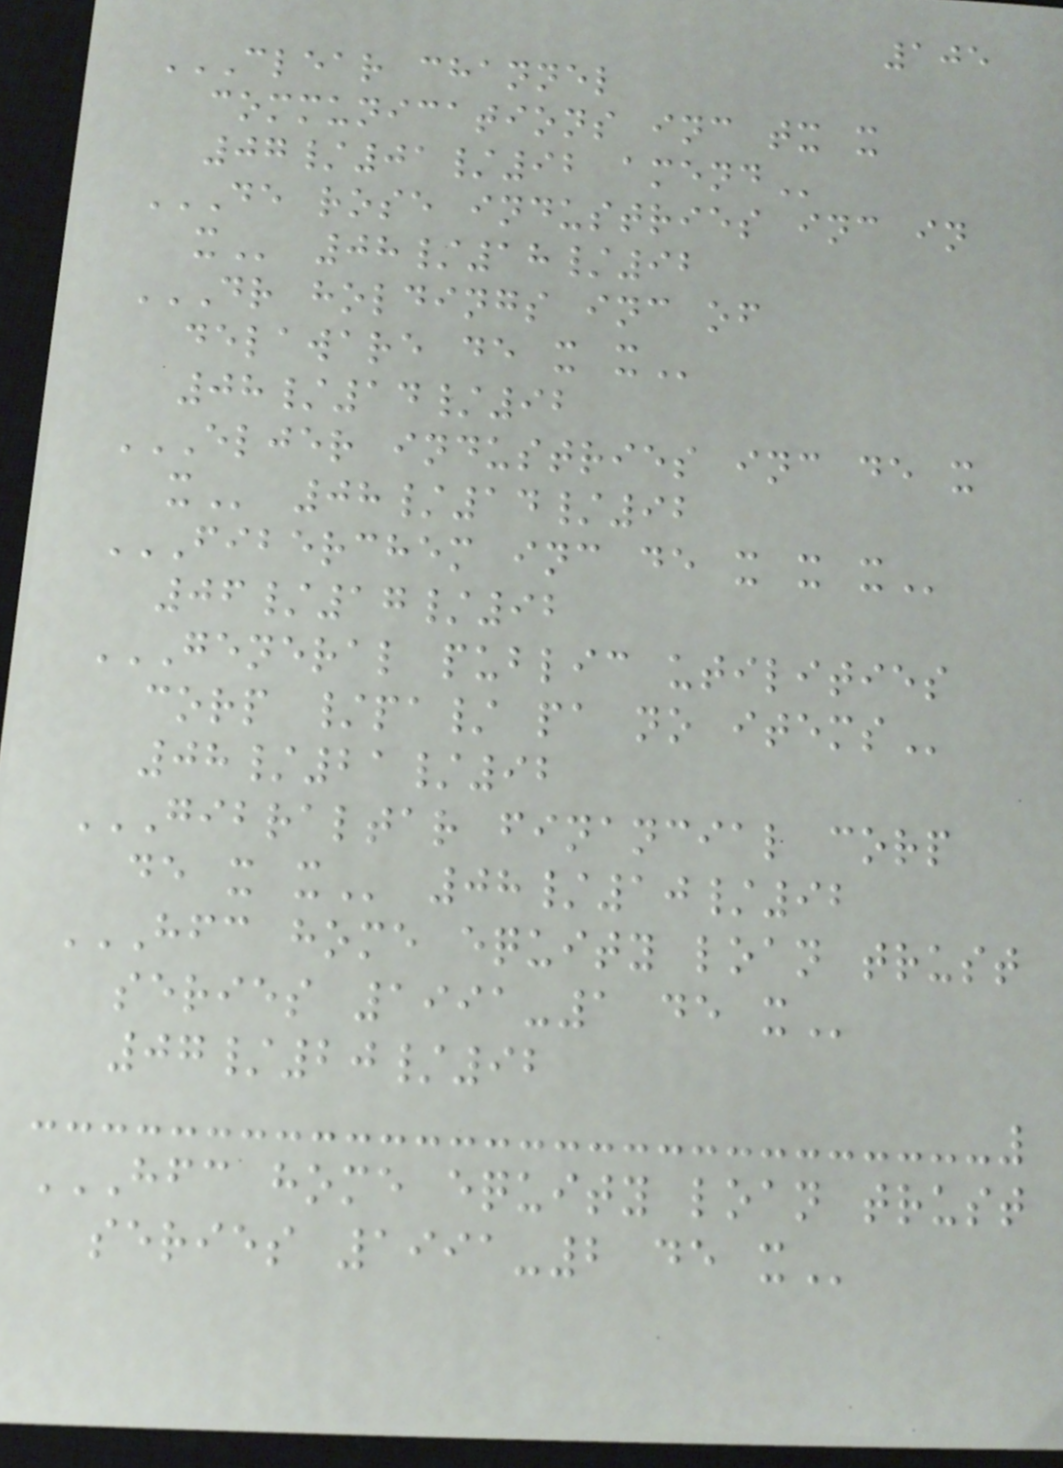105
CLEAR CHANNEL
COMMUNICATIONS INC TX X
07/01/92 AMEND
DE ROSE INDUSTRIES INC IN
X 08/18/92
DR HOLDINGS INC OF
DELAWARE DE X X
08/14/92
ELJER INDUSTRIES INC DE X
X 08/14/92
FIBERCHEM INC DE X X X
06/17/92
GENERAL PUBLIC UTILITIES
CORP /PA/ PA NO ITEMS
08/21/92
GIBRALTAR FINANCIAL CORP
DE X X 08/10/92
HFC HOME EQUITY LOAN TRUST
SERIES 1991-1 DE X
07/20/92
HFC HOME EQUITY LOAN TRUST
SERIES 1991-2 DE X
